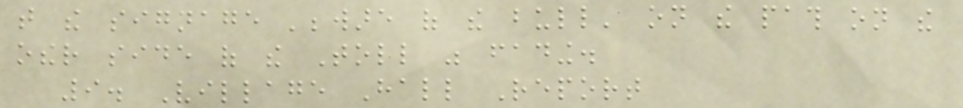that the signage 'beware of the bull' on the path on the
other side of the Toll was fading.
9. Village Hall Report
